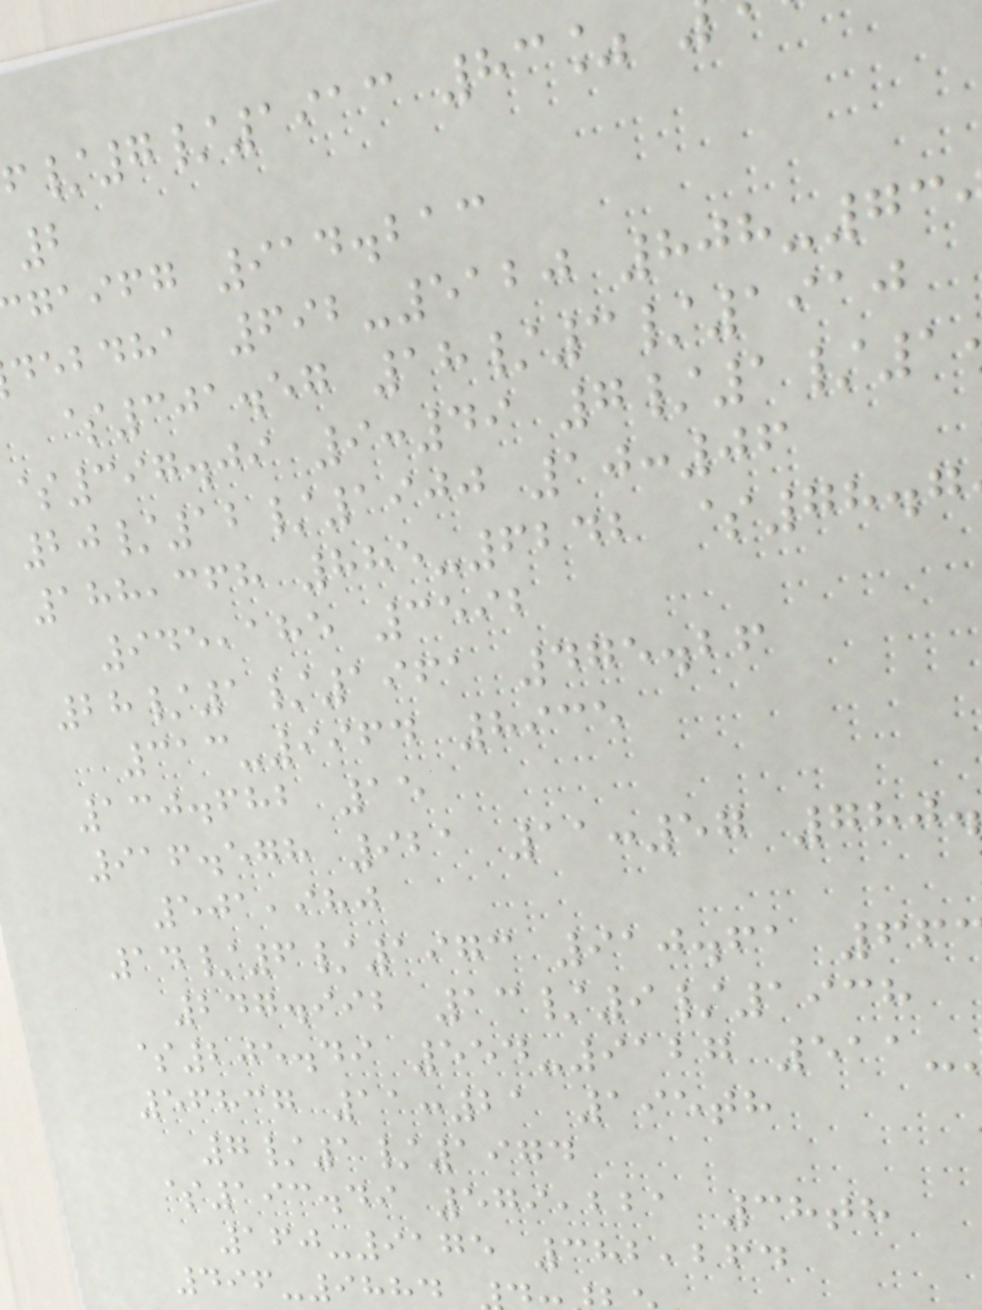/7/1913 83%
2
gaifg 914.213
debdha 692-5120 808-73
$301.57 18/3/1910
$397.09 9:49 7/1/1
20/12/1900 10:06
188,368 885-6242 $78.7
945,185 3592
28/1/1961 475.26
313-9964 8935
130.682 15
916.578 921 11:57 780.
501,980
14/6/1973 910.61 66
247.992 13/9/1938
$205.49 554-9127 511-
56837 11:21 195th
7/1/1974
$193.49 579,221 38th
160-9175 382,264
496-9884
